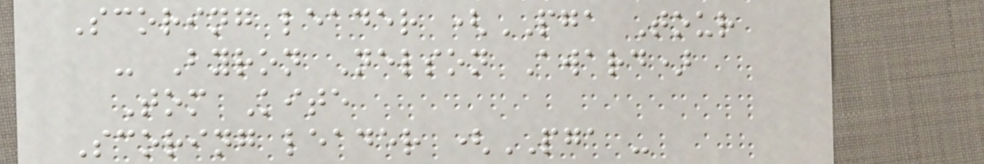Scoring leader (PGA Tour
- Byron Nelson Award)
Tom Kite
Scoring leader (PGA -
